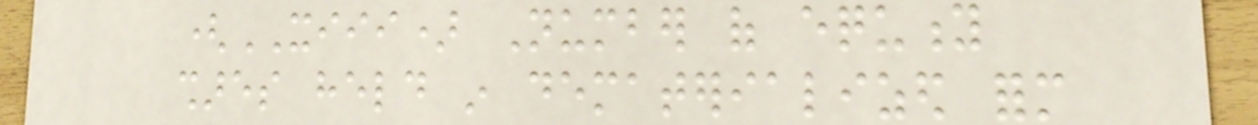(XIII) Number of equity
shares held in dematerialized form
